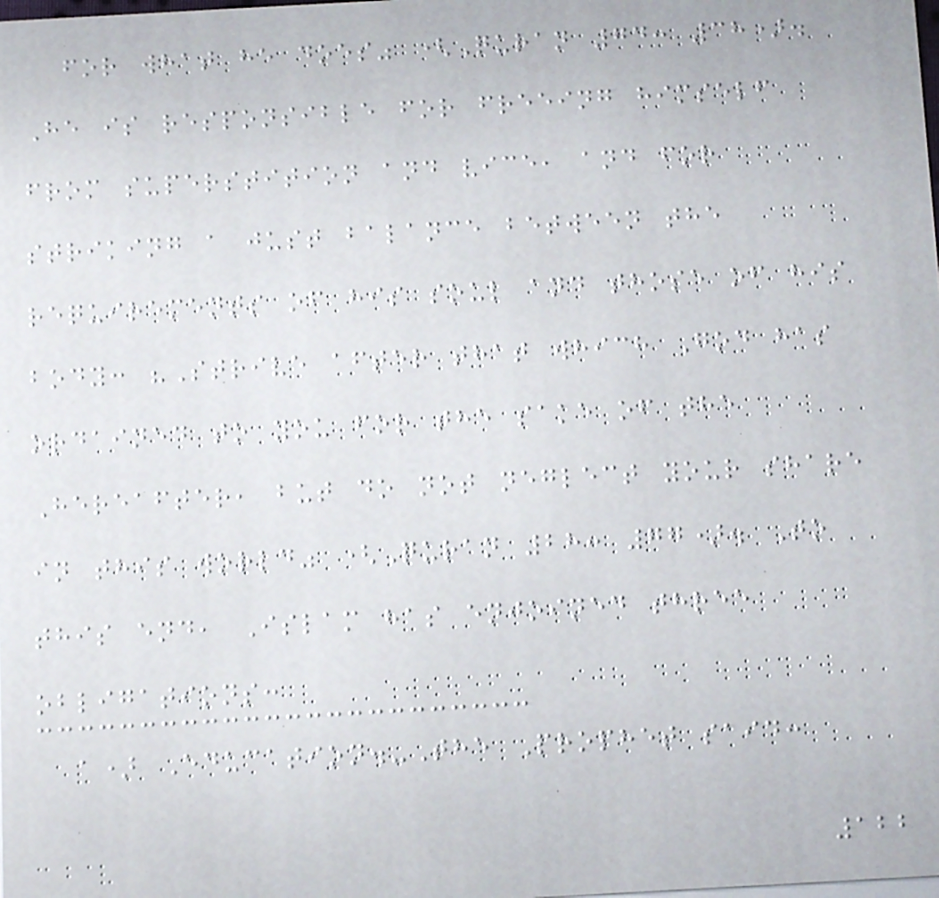for what he does" (Quran 74: 38).
He is responsible for freeing himself
from superstition and vice, and for
striking a just balance between the
requirements of his soul and those of his
body: "Strive after that which God has
ordained to you for the sake of the
Hereafter, but do not neglect your share
in this world" (Quran 28: 77). To
this end, Islam has enjoined three
obligations:
a) Education.-The Prophet said:
122
